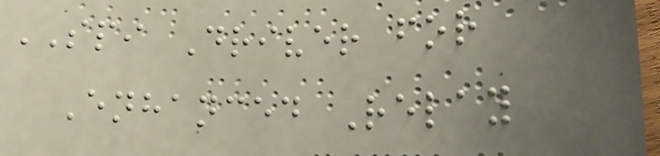SPI Driver for
Enhanced Relay
